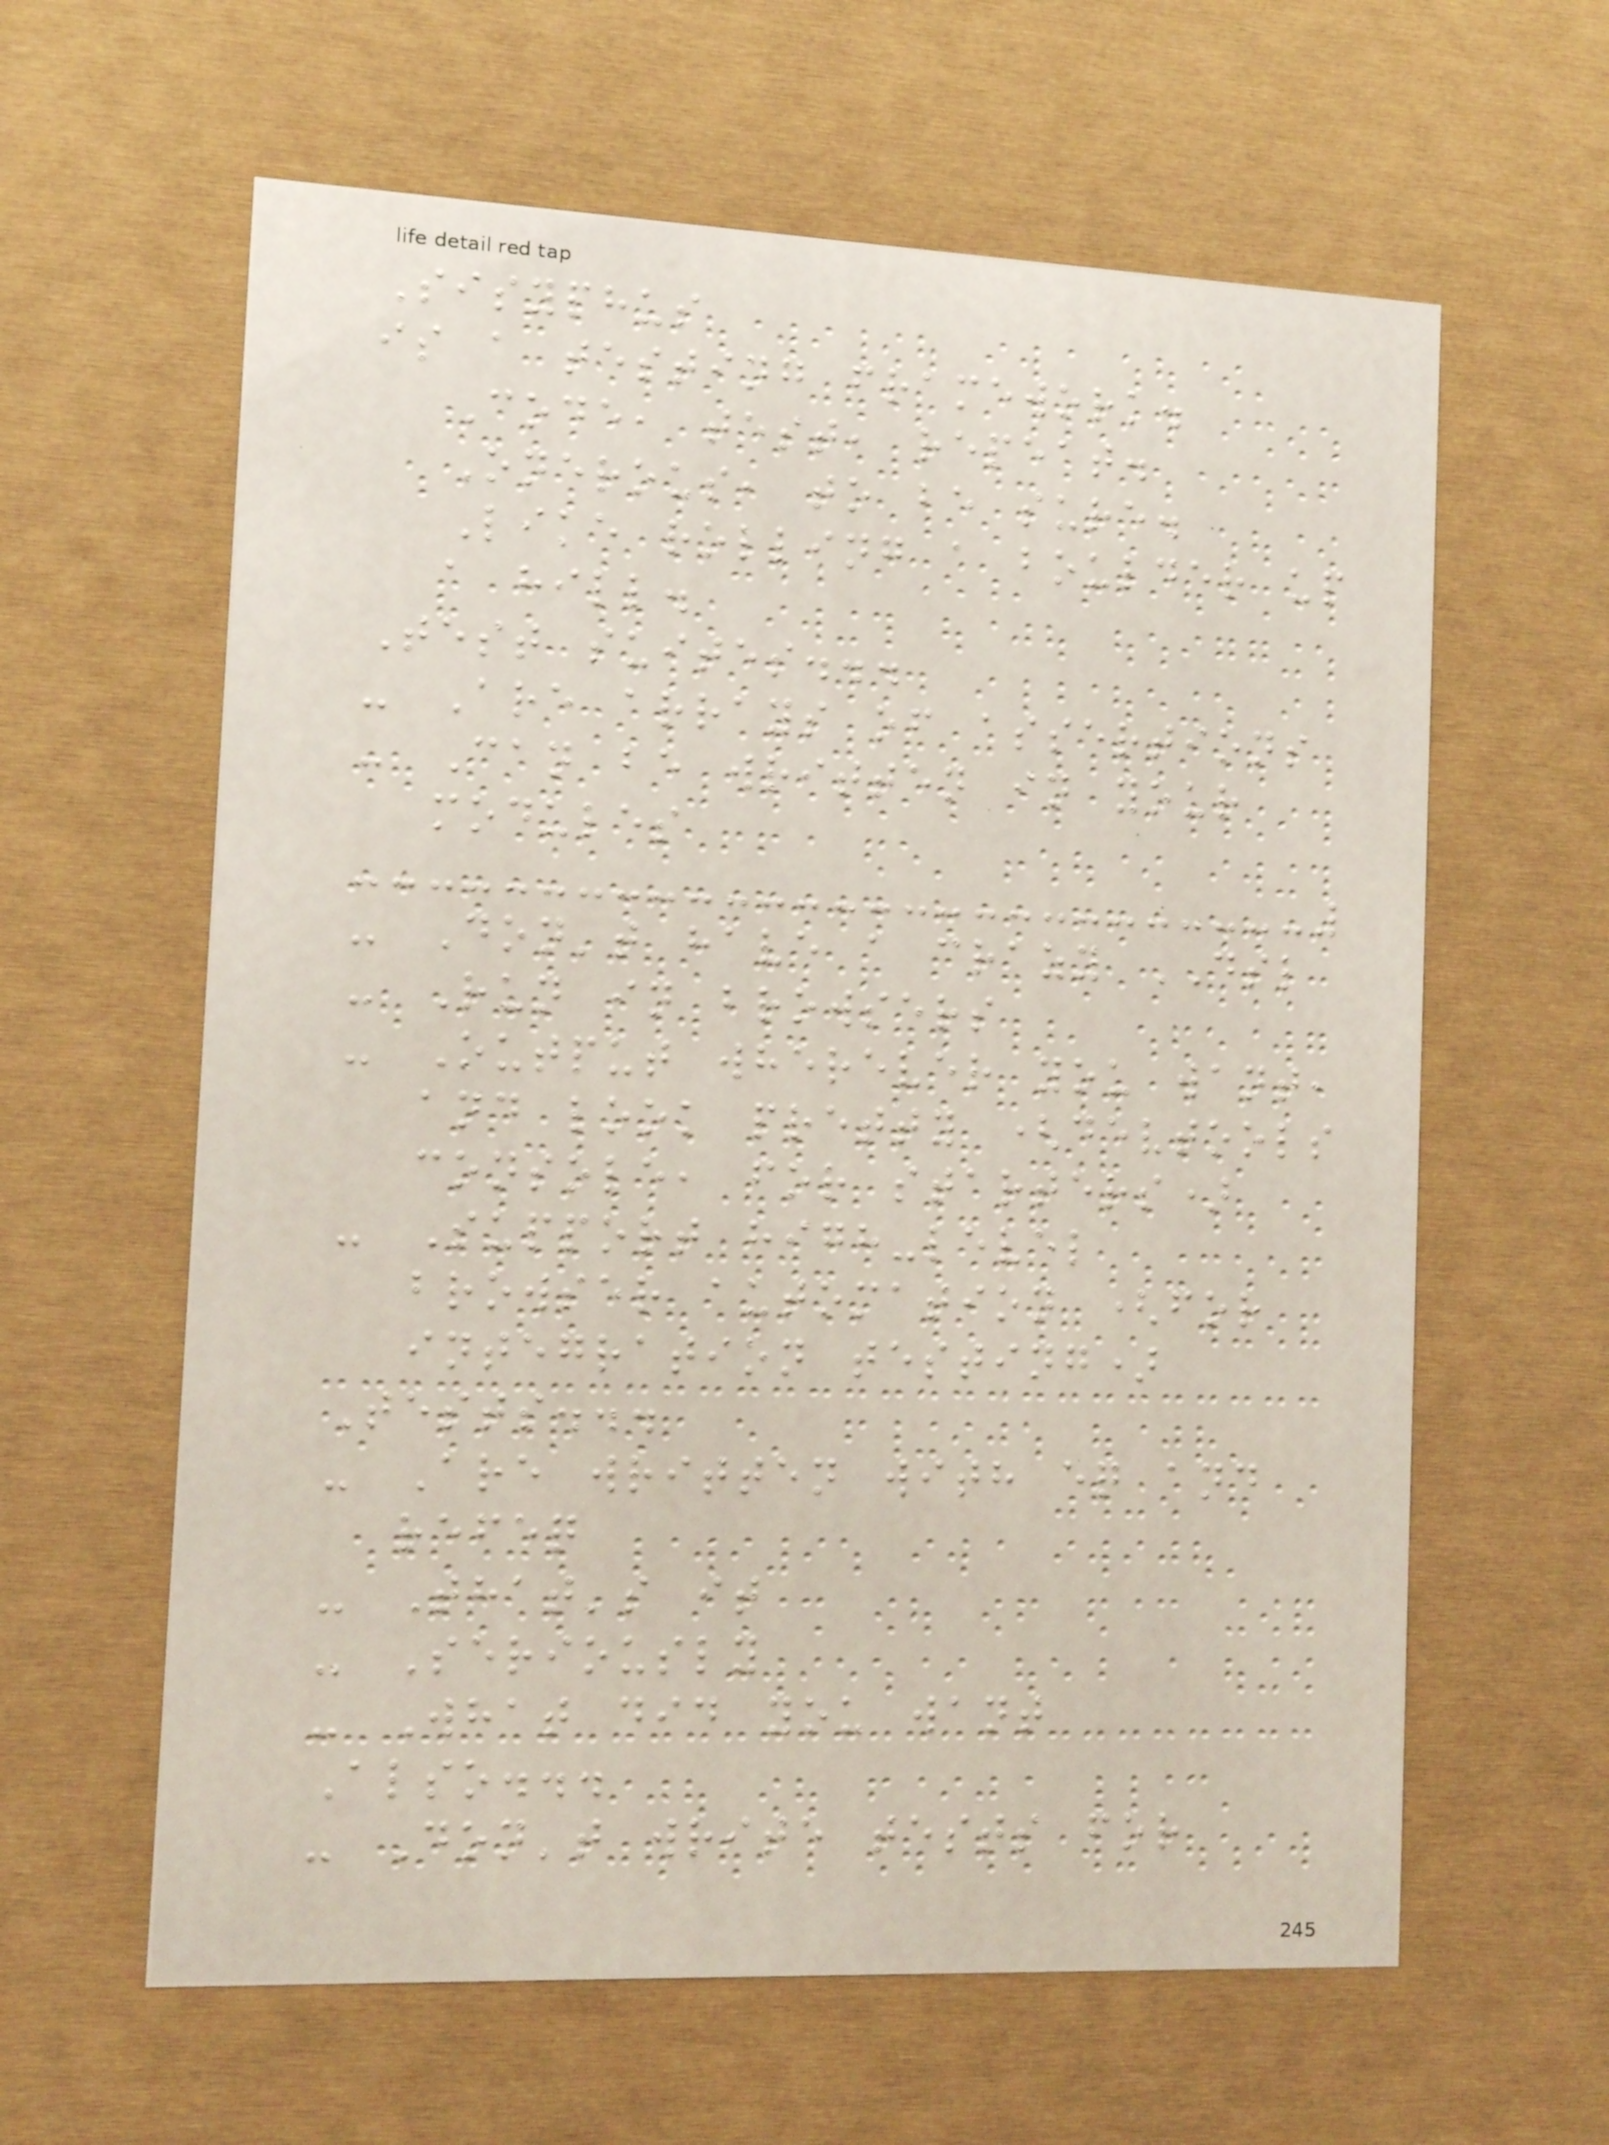Sisyphus
is a testing framework.
Code, test, repeat.
Onerous, to be sure.
Like rolling a boulder up
a hill.
Test suites...
- Are arrays of assertions
- Can be written in your
modules
- Don't have a crazy DSL
- Run in browsers
- Output wherever you want,
and look pretty (devtools
console, for starters)
- Support high-level
browser automation (for
integration testing)
Tests...
- Are written with eq and
refeq
- That's it
- Seriously
- What did you want
Also...
- Don't write tests for
